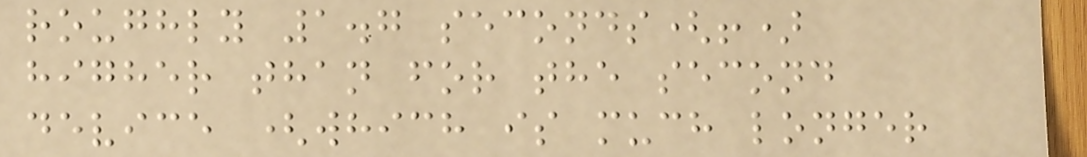roughly 1.7 seconds(!)
higher than for the second
device (which is much longer
